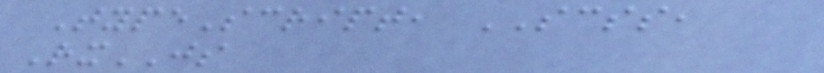TypeScript, SCSS,
RxJS
